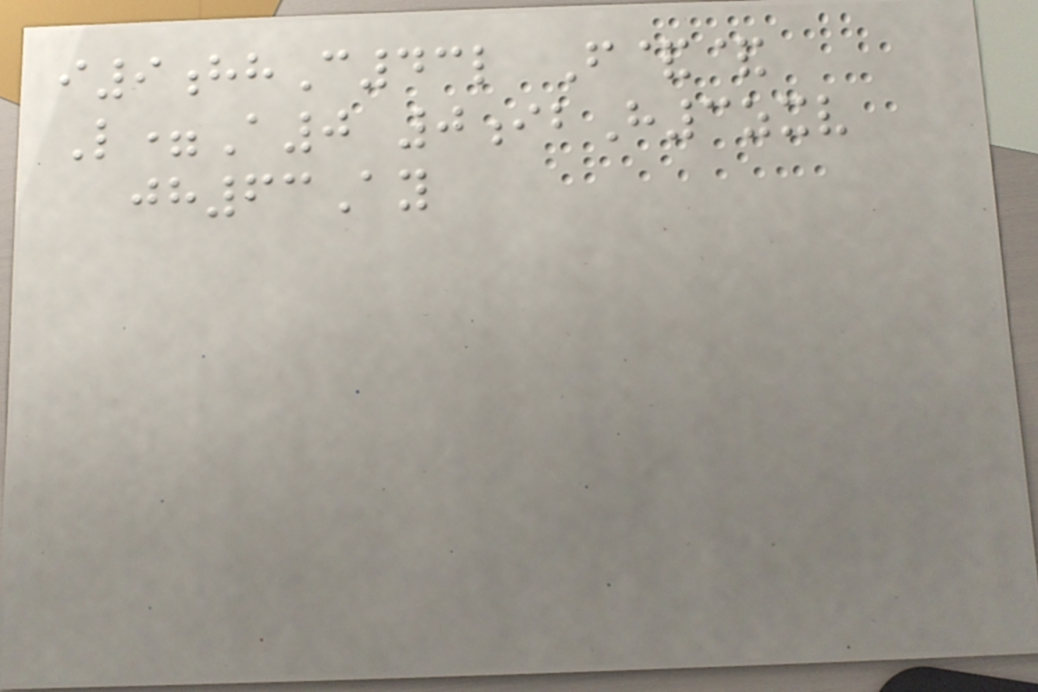i9hhC43l F&&
L=A0 0ibH3zxv
jh63Ay
